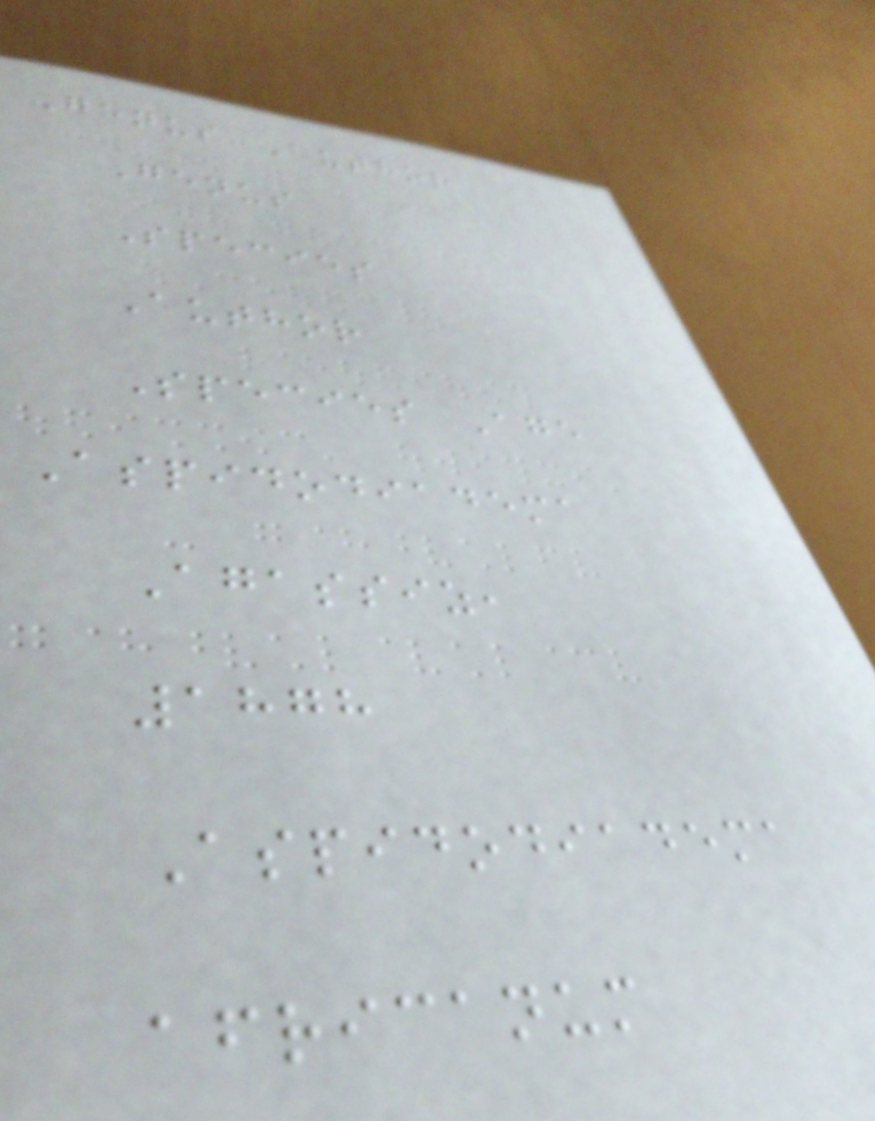Genus Author
Genus
Species
Author
Species Age
Aspidodiadema
Agassiz,
1878
Aspidodiadema
africanum
